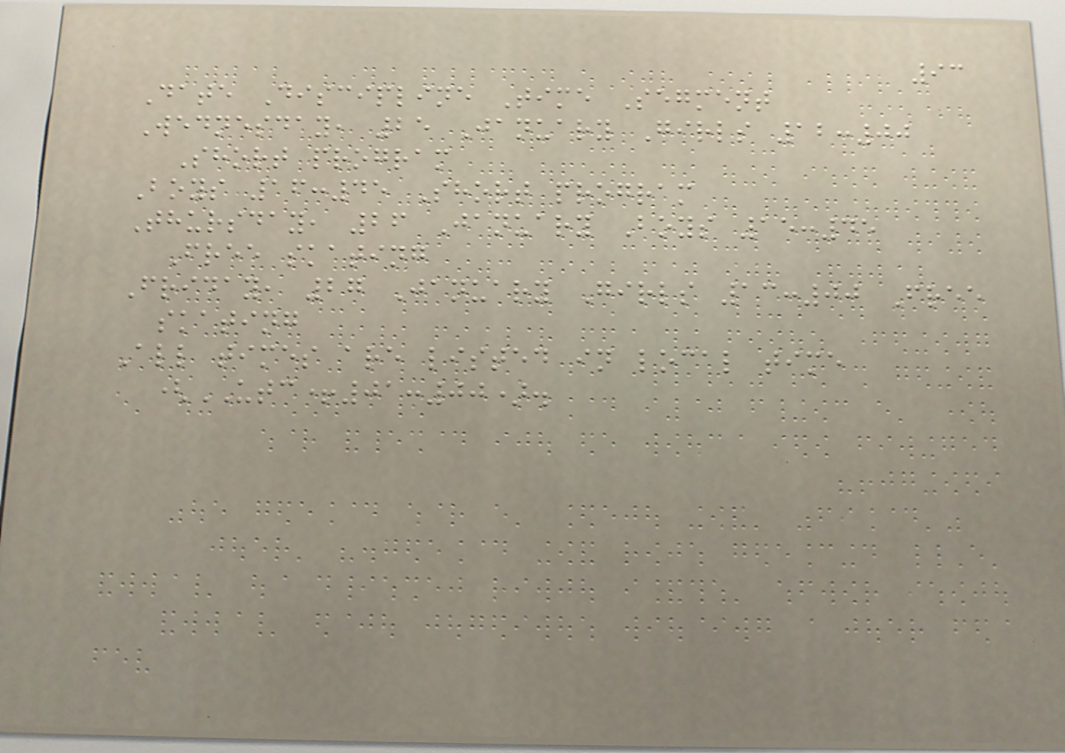93
Date Discipline Time Segment
Wednesday, 25 January Girls 12:00
Short program
Boys 16:45 Short program
Thursday, 26 January Boys 15:45
Free skating
Friday, 27 January Girls 13:00 Free
skating
All times are listed in local time
(UTC+01:00).
